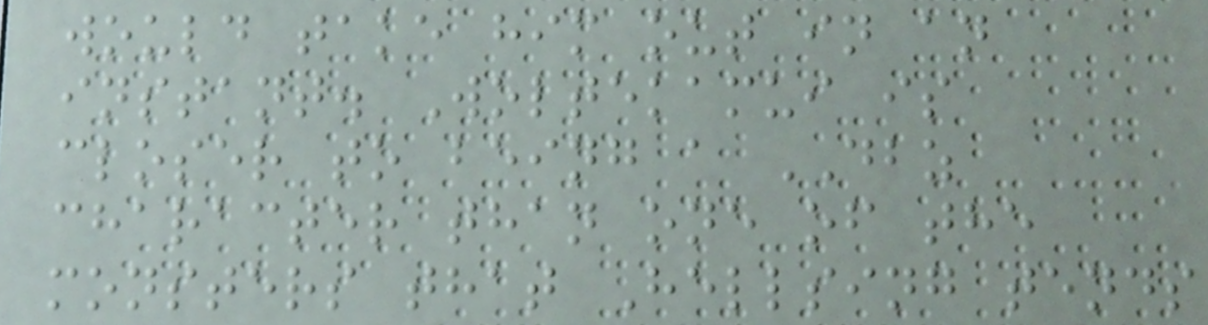would take him out in an
instant. Woltekamui is
closer to being a DBZ
character than one of the
monsters that Hellsing tends
